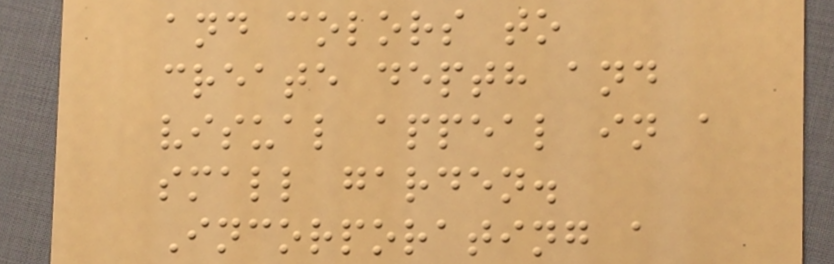and colors to
create depth and
visual appeal in a
small garden.
Incorporating a
